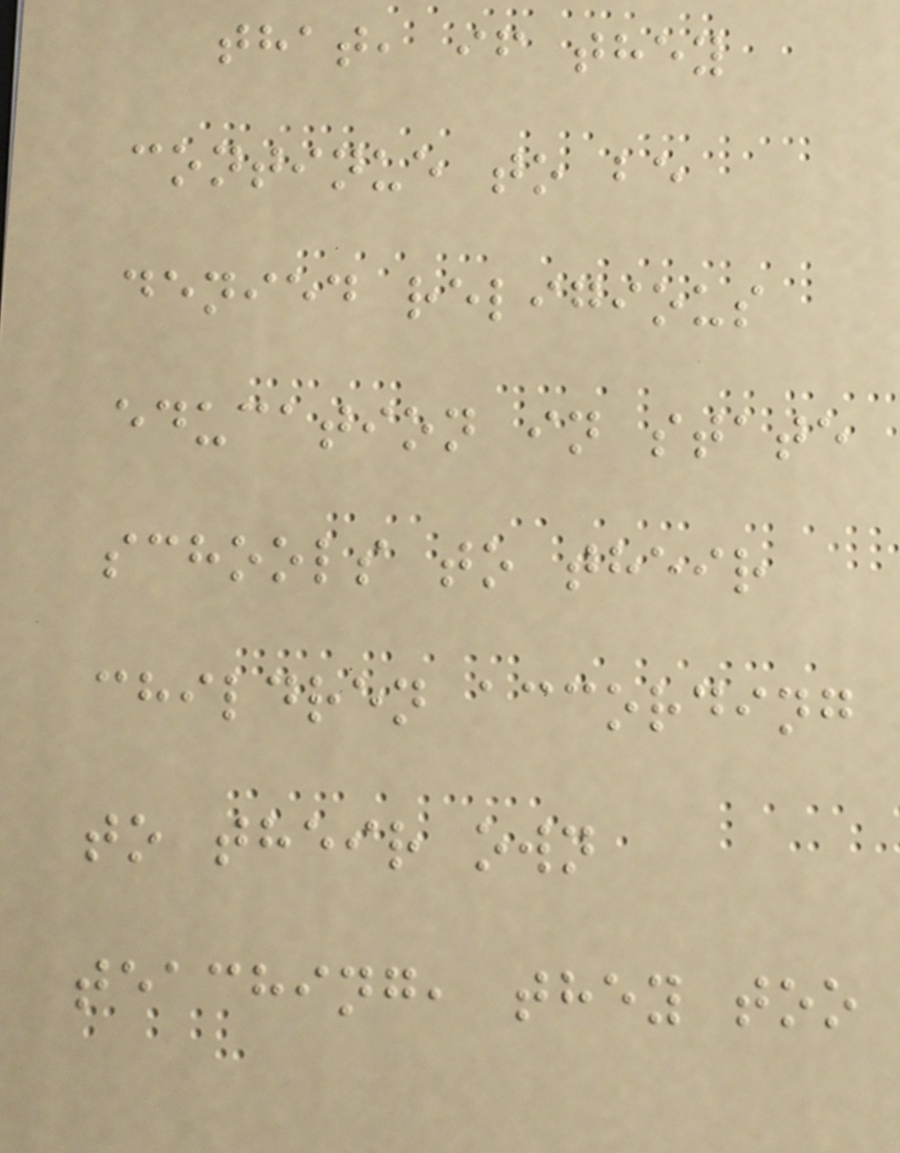that, if they
continue to be
denied religious
education in state
schools to their
children according
to their own
teaching, they too
